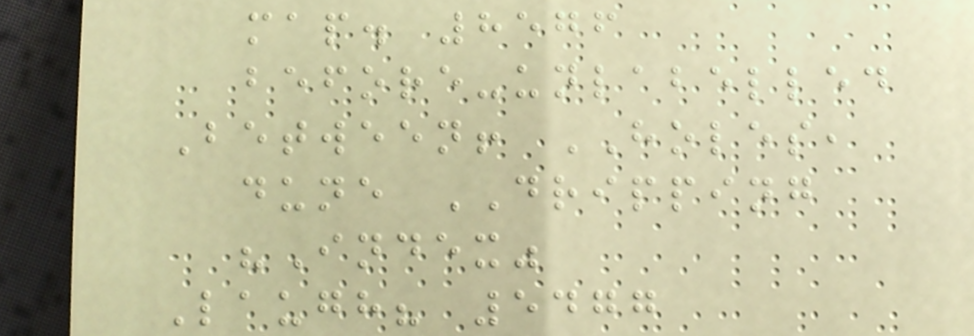map. 8576
before-unlabelled
Between! HOLES,
dune DRIPPING
"Index"
Laugh? 5477
